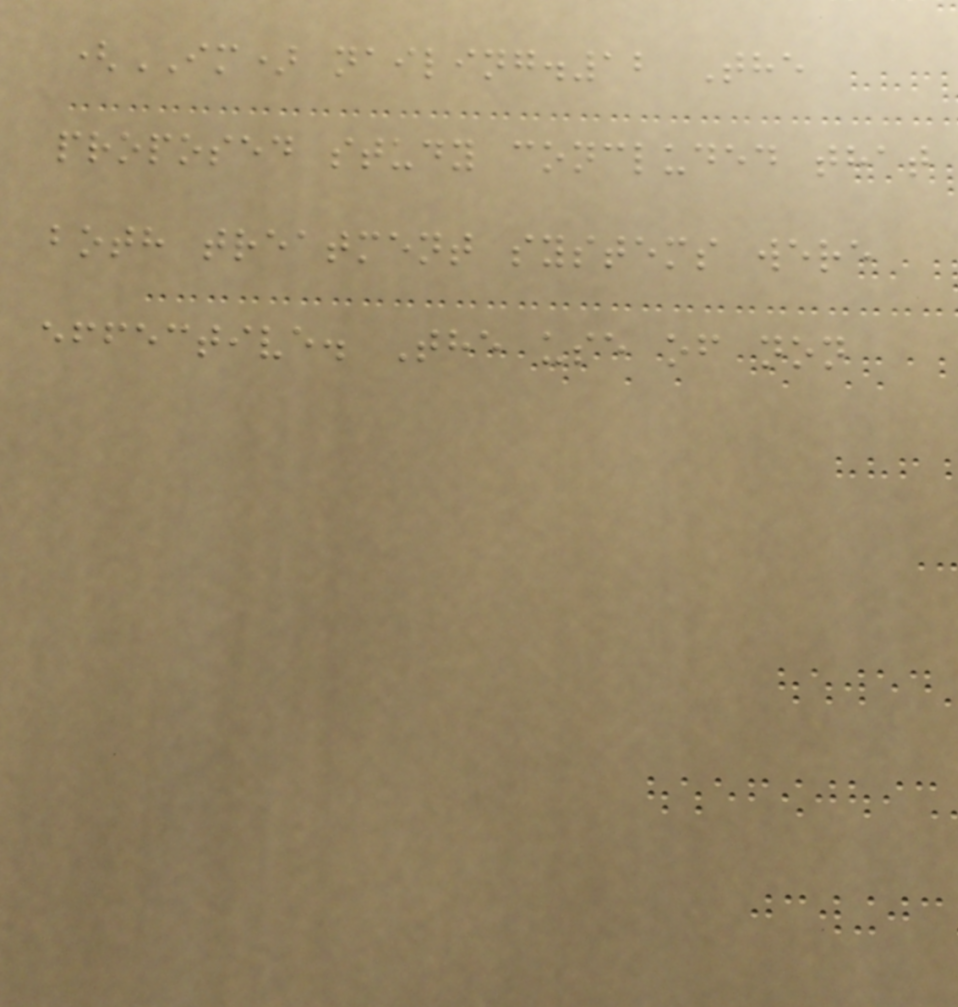(IM) nailing.12 The
proposed study concluded that
both treatment systems were
effective. The use of non
